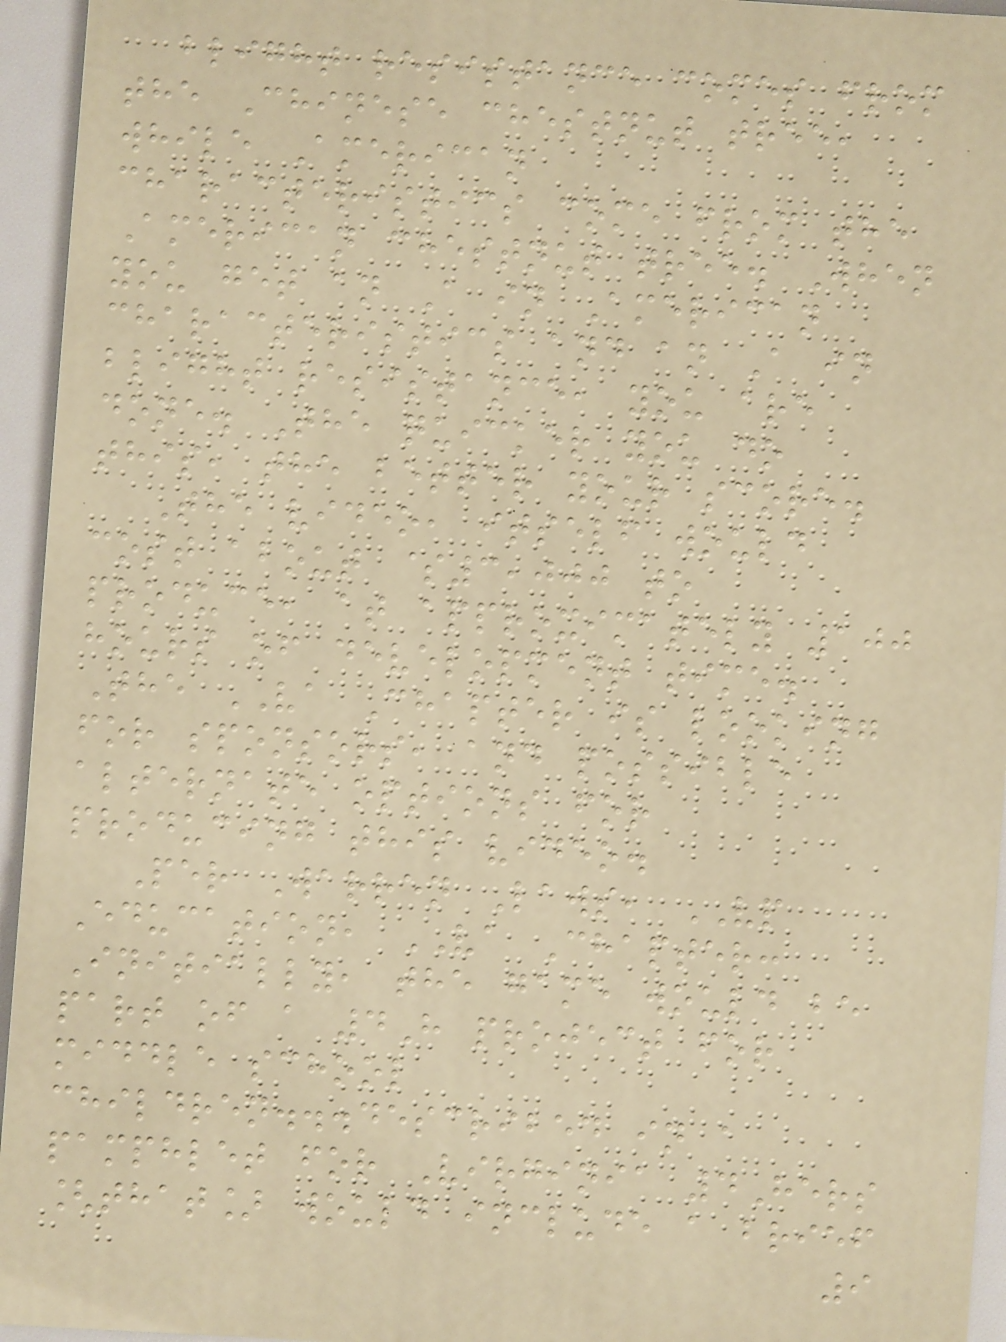blight resistance comes from
the Chinese chestnut tree,
while American
characteristics come from the
American chestnut tree. When
you get an A in American
characteristics and an A in
blight resistance, you are
done. The quicker you do
this, the better your score.
The video, itself would
cost about $3,000 to
produce, at approximately 100
hours of development time.
The VA Chapter is looking
for sponsors, and possible
alternate options for
producing this video.
Per Warren Laws, VP
Education, VA Chapter:
Initially, the game would be
part of a 4H project for
middle school
children...described in a
pamphlet for Virginia 4Hers
[that] would include a brief
9
